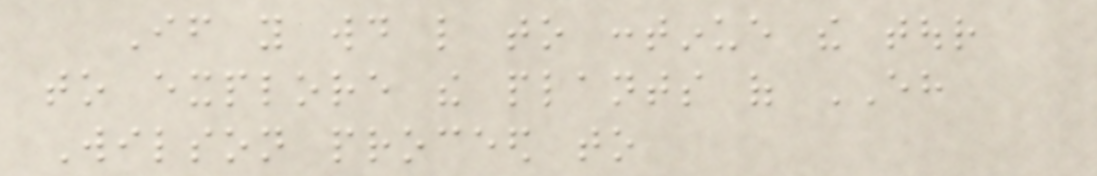If you would like to continue the tour
to explore the plants of EH
Wilson proceed to
